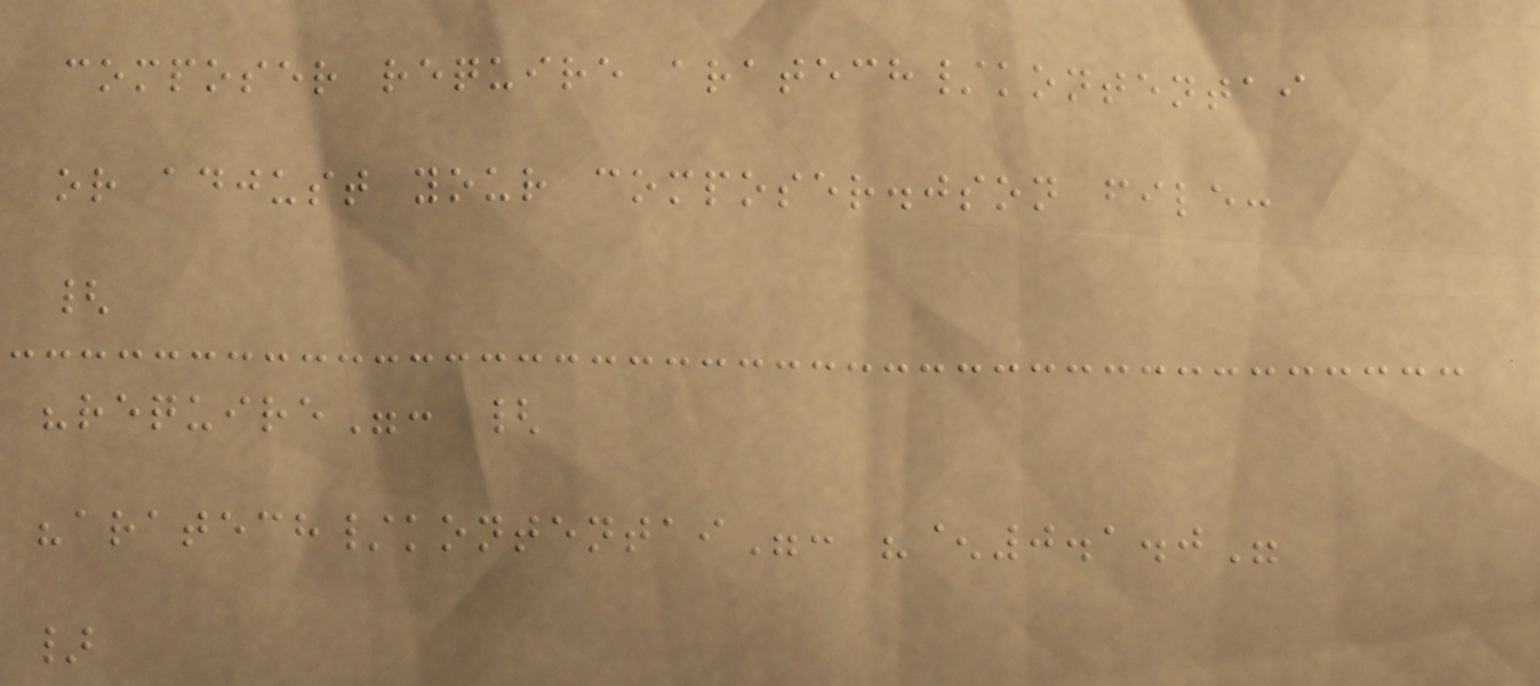composer require aratech/kontentai
or adjust your composer.json file:
{
"require": {
"aratech/kontentai": "^0.1.0"
}
